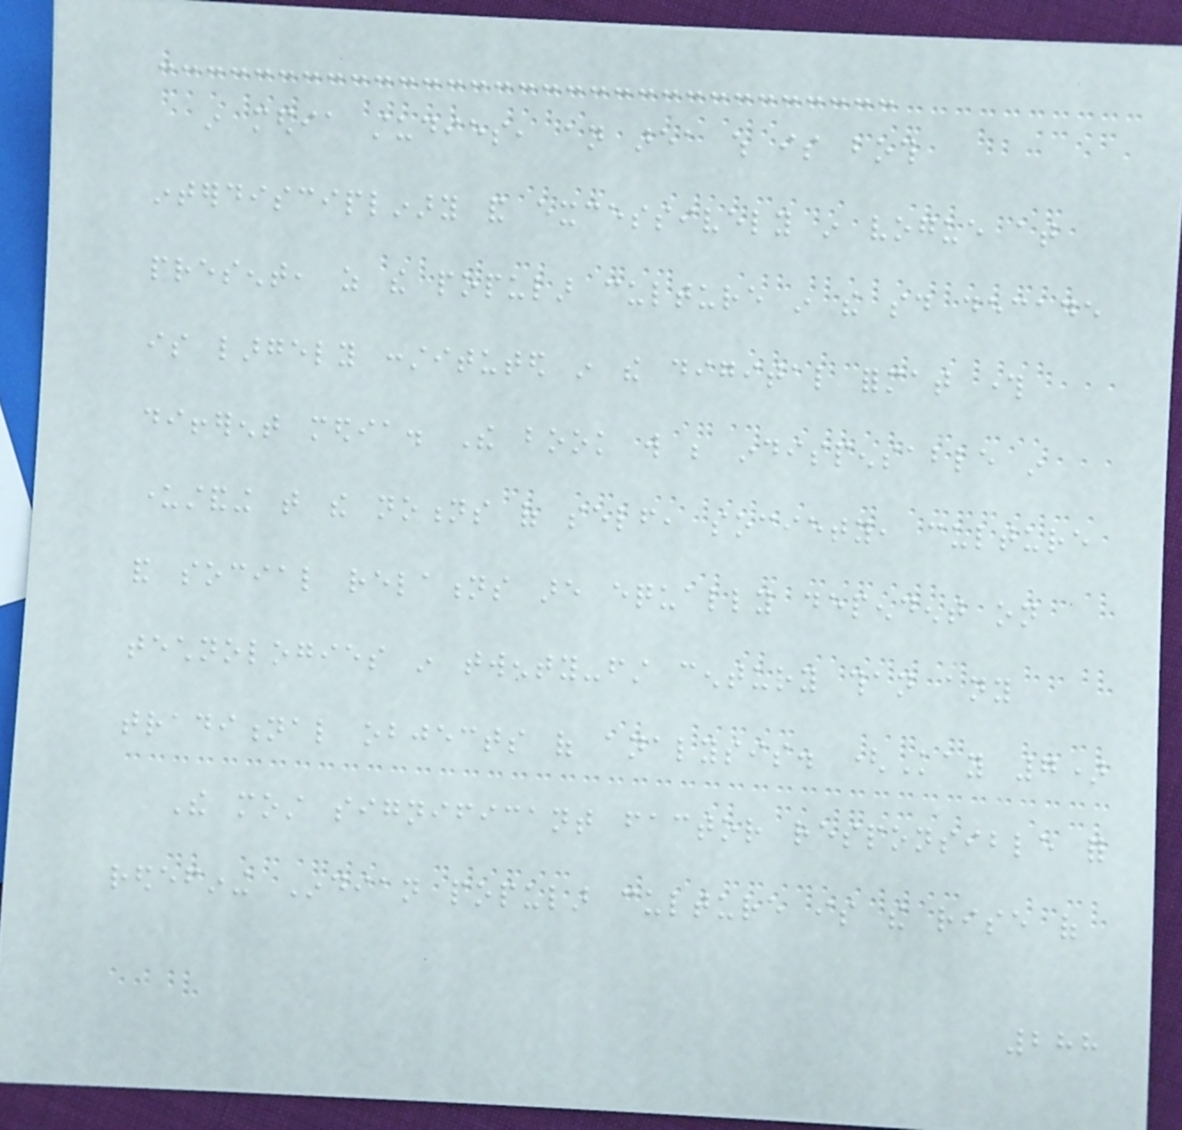in media studies, an area which is both
interdisciplinary and excessively in vogue at
present, as the popular culture in the said decade
is largely constituted in the digital format through
different media. The book will be indispensable in
understanding that the notions of self, society, culture
and social relations are equally dependent on
technologies in twenty-first century than any
traditional objects of analysis. (Kay 7)
The most significant factor responsible for
redefining Indian popular culture is the rise of
288
